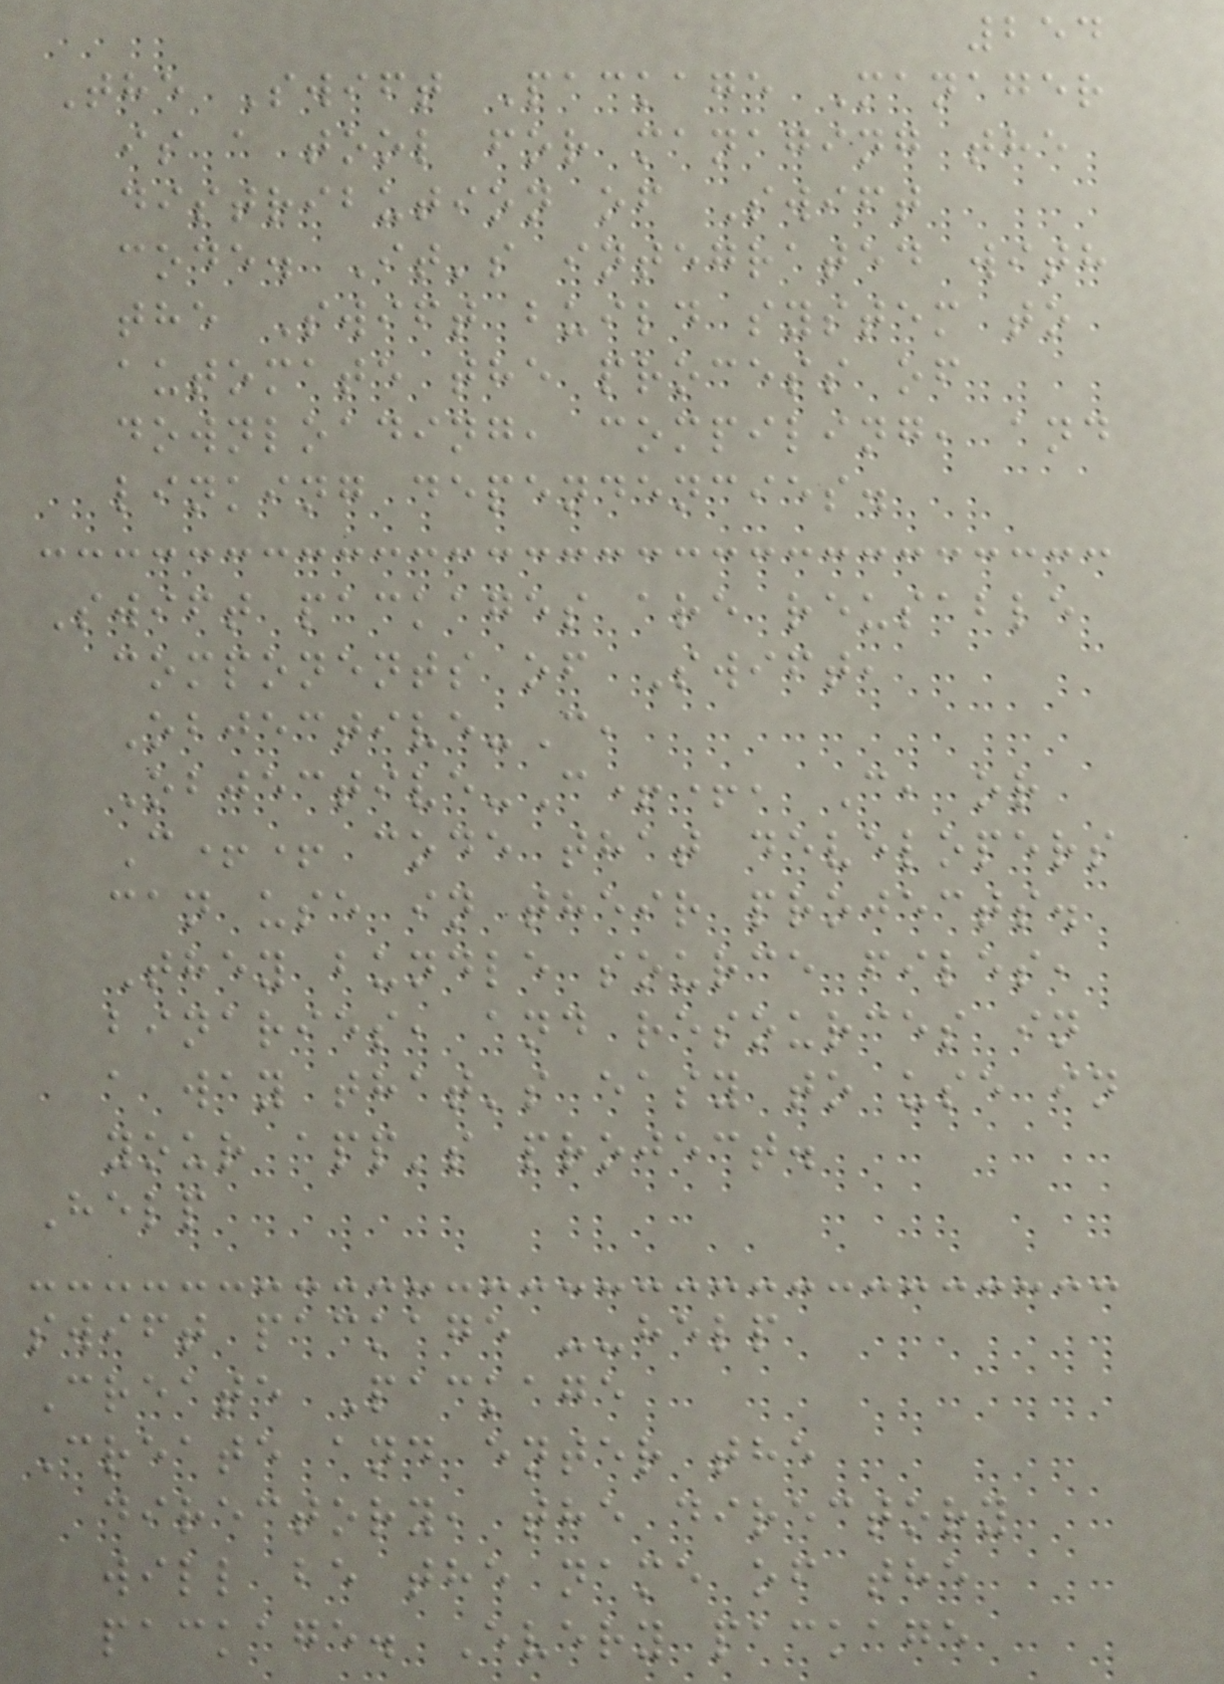254
The Swift Package Manager
is a tool for managing the
distribution of Swift
code. It's integrated with
the Swift build system to
automate the process of
downloading, compiling, and
linking dependencies.
Swift packages are reusable
components of Swift,
Objective-C,
Objective-C++, C, or
C++ code that developers
can use in their projects.
They bundle source files,
binaries, and resources in
a way that's easy to use in
your app's project.
Help
swift package --help
Create Package
Create and enter the
directory, the directory
will be the name of the
package. Every package
